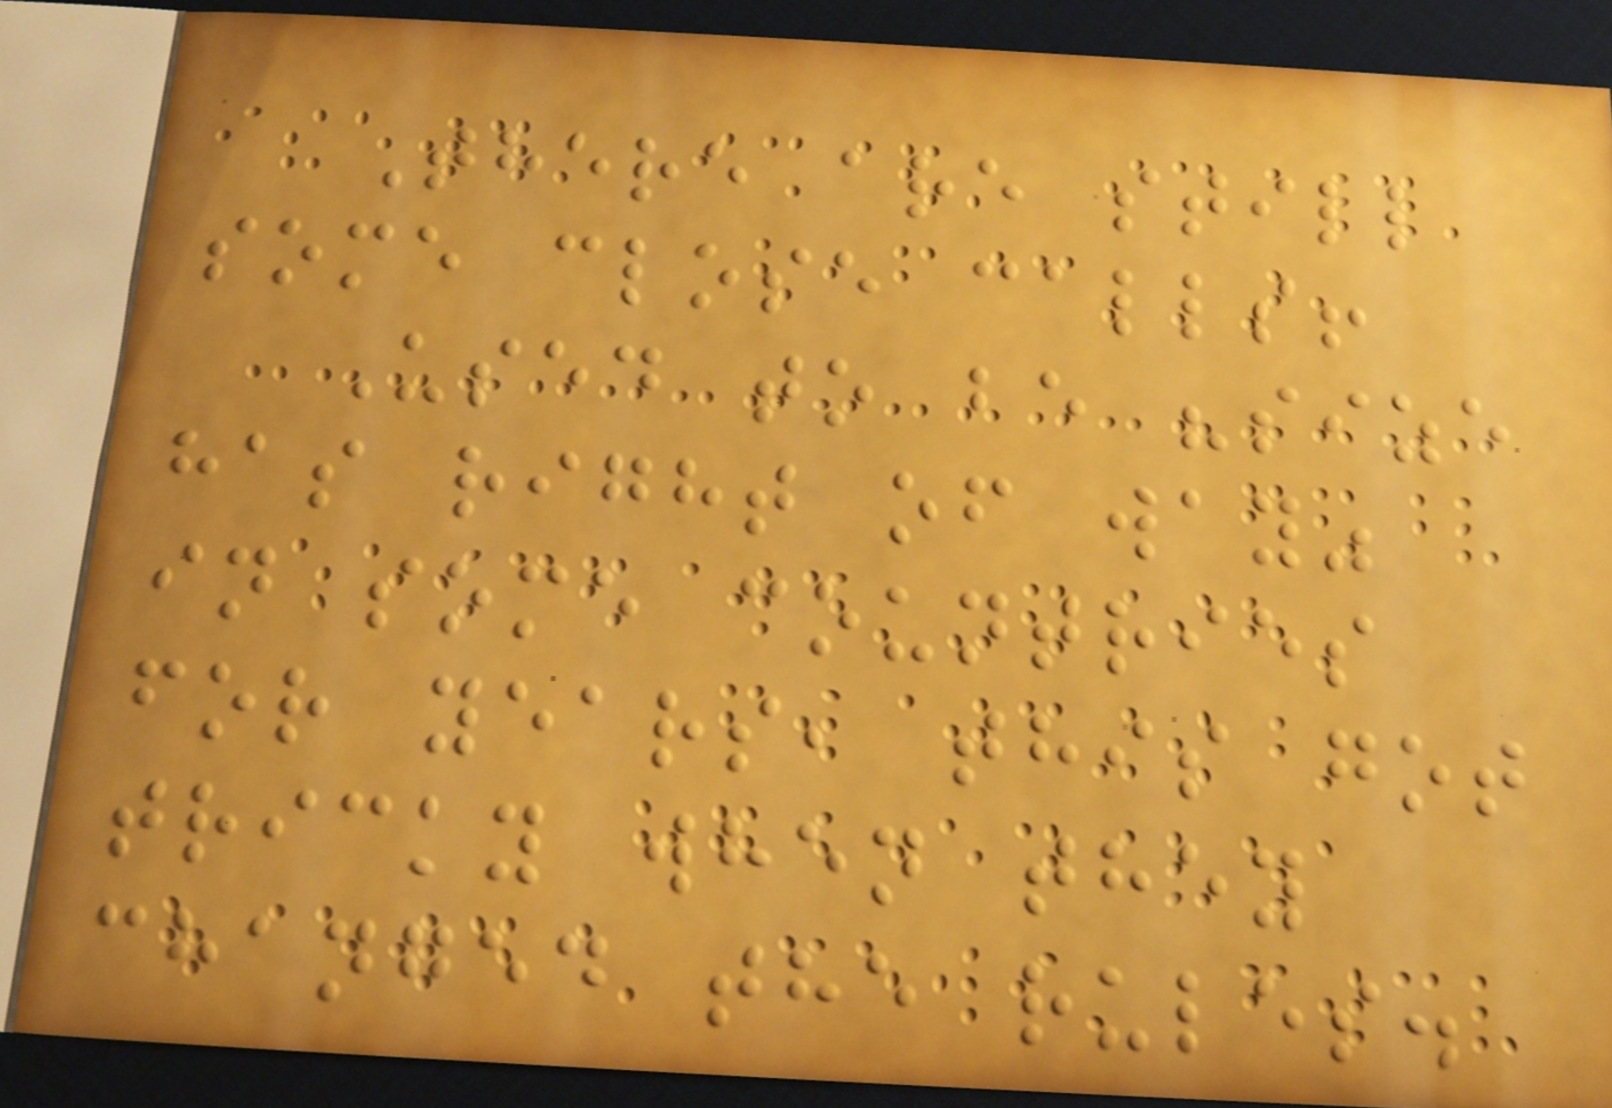There are still
some close calls!
Used to be "size
has right of way"
in some countries
for years, this got
tricky when they
changed the rules.
